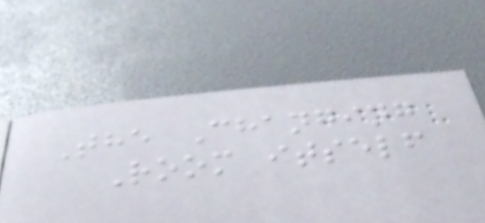The Changing
Room itself
